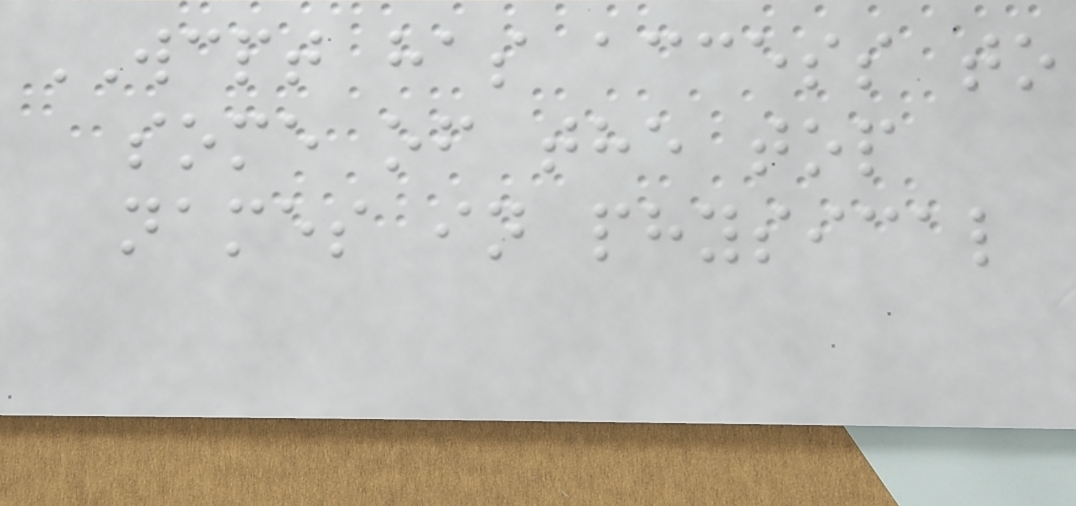WCPT has access to
some of the top
names in physical
